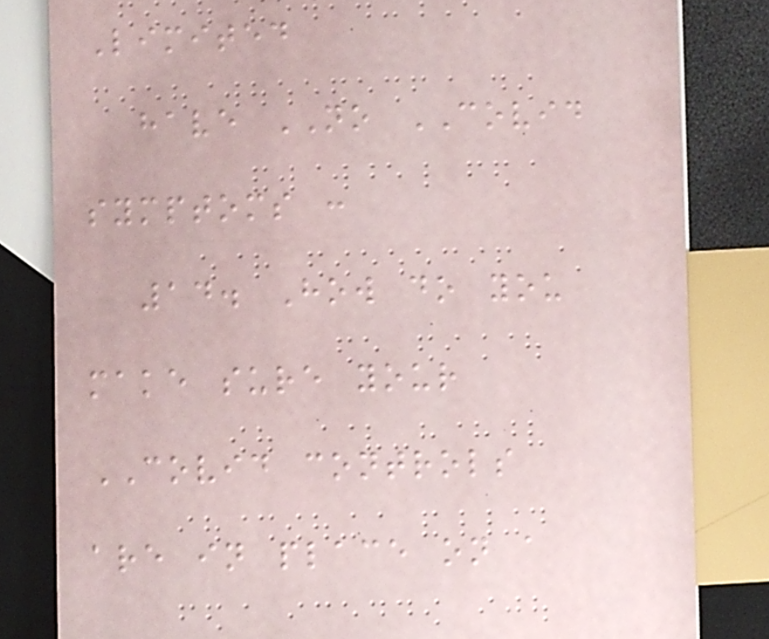Limited
have NO COVID
symptoms :
14. How do you
make sure your
COVID controls
are in place on a
